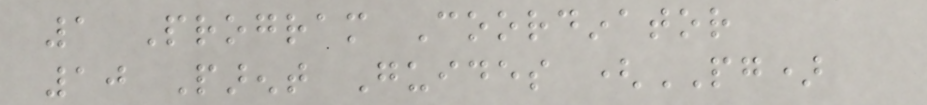1 Program Coordinator
10 Parent Guides (PG)
